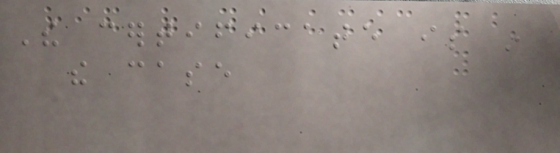The certificate is in
the case
